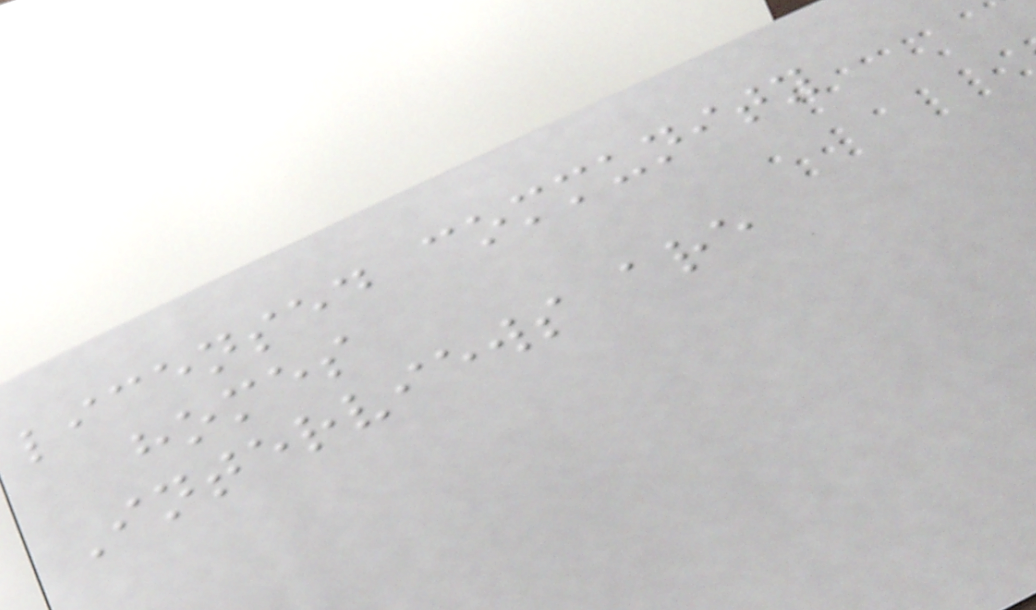licensed community
homes
Interviews are
